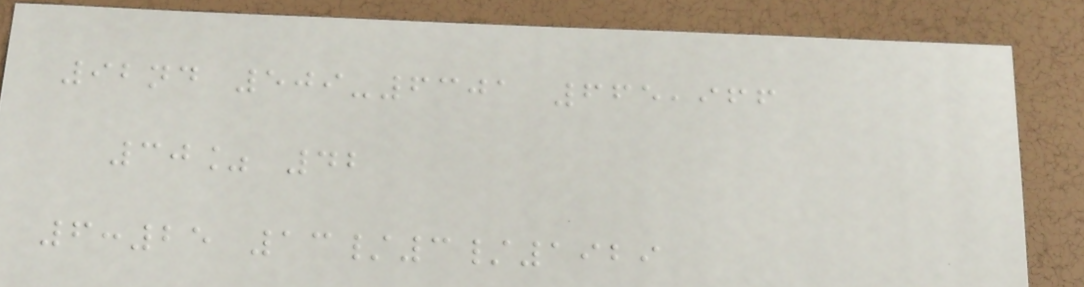92nd 509-6301 665,966
30% 42
6:25 13/3/1929
